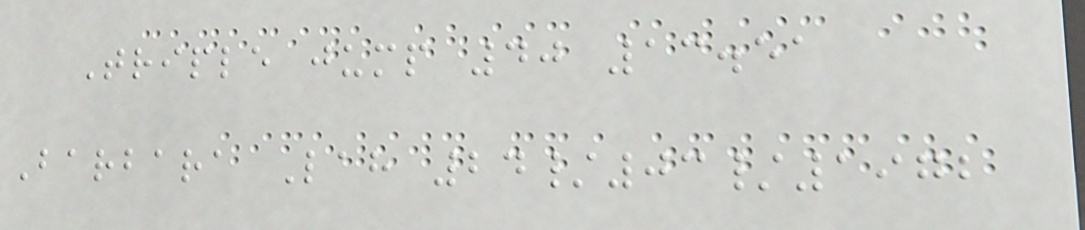Triple jump 40 13.51
Barbara Lah 24/03/1972
